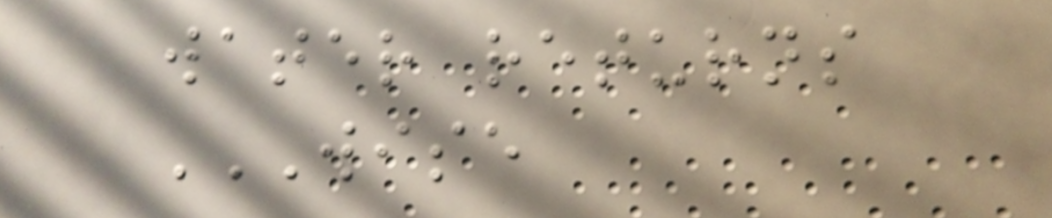water returns
WISE
